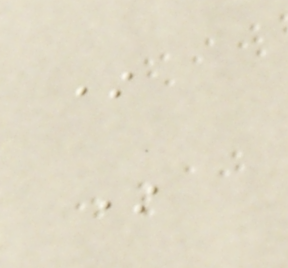*
*
